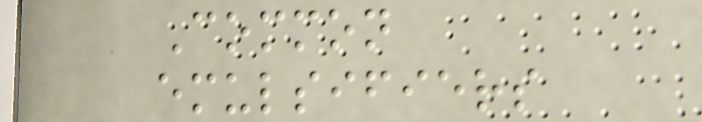Common
emulsifiers
